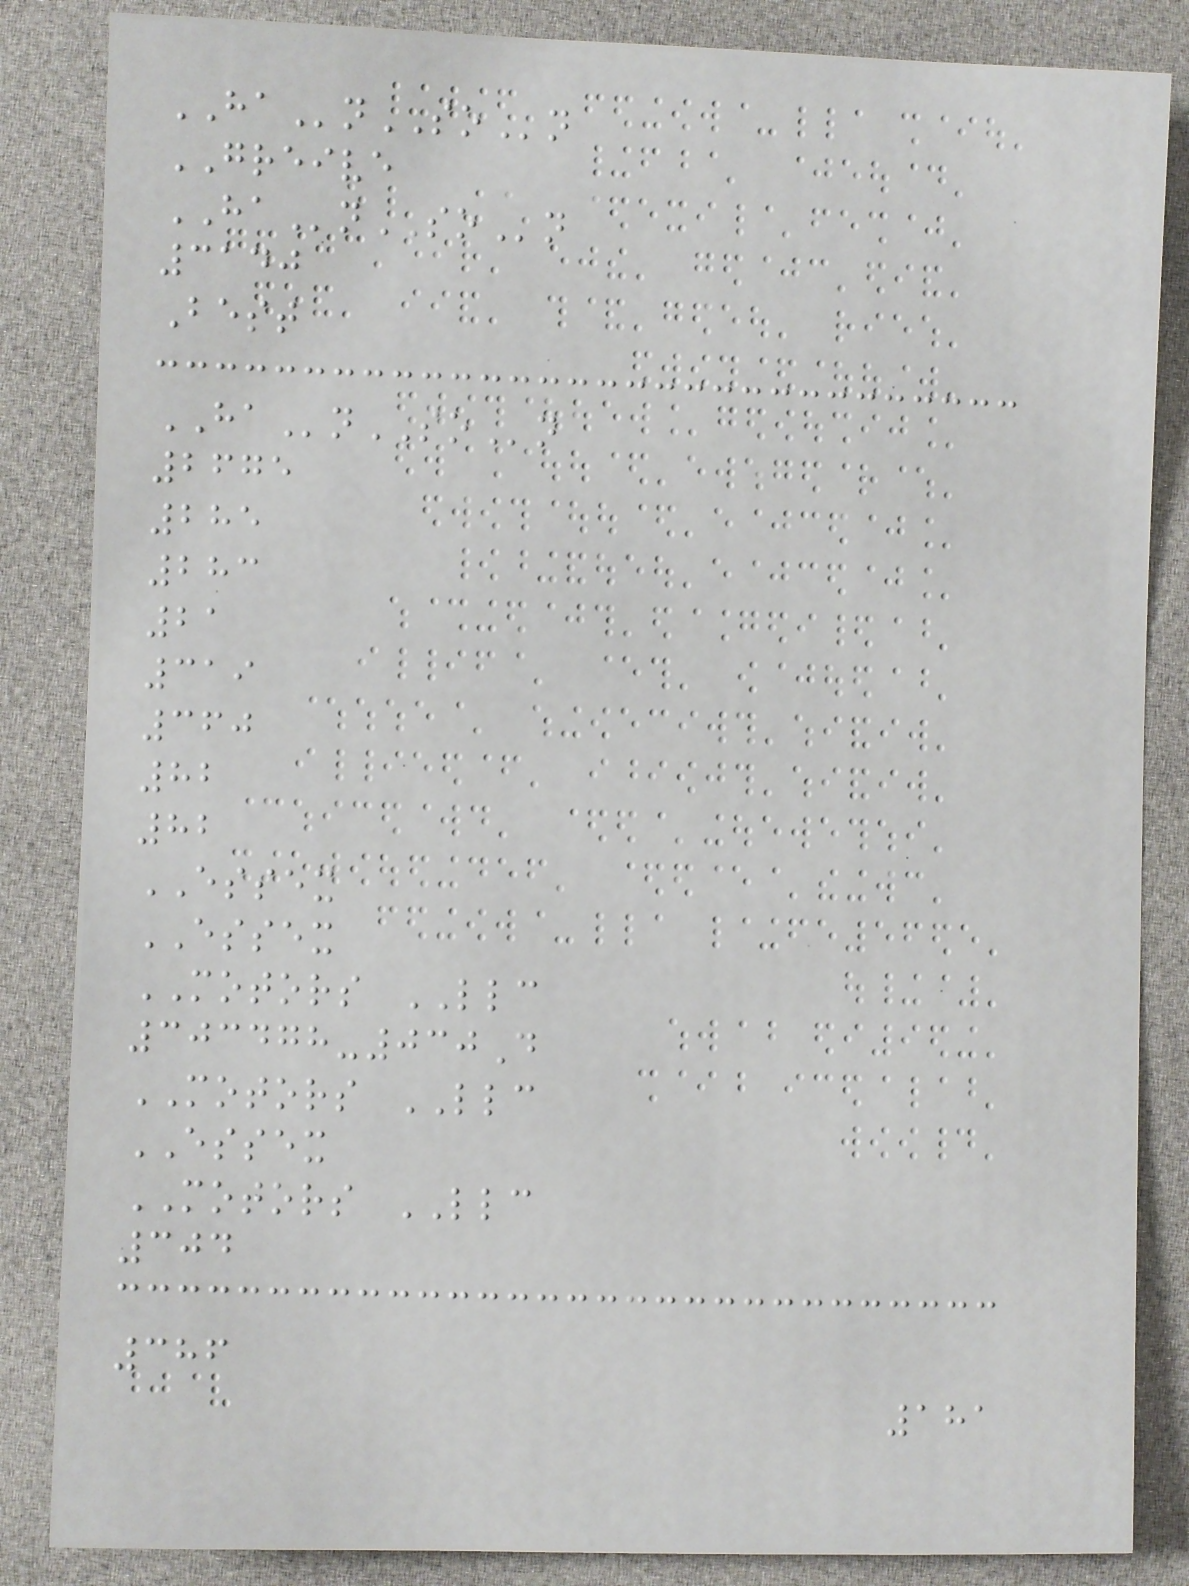HAnSOn
GREIVE
HAnSOn
3140
Best
HAnSOn
2675
285
283
21
319
360
82
82
ESSEX
ESSEX
MOTORS LLC
303478-030D
MOTORS LLC
ESSEX
MOTORS LLC
304
386
181
